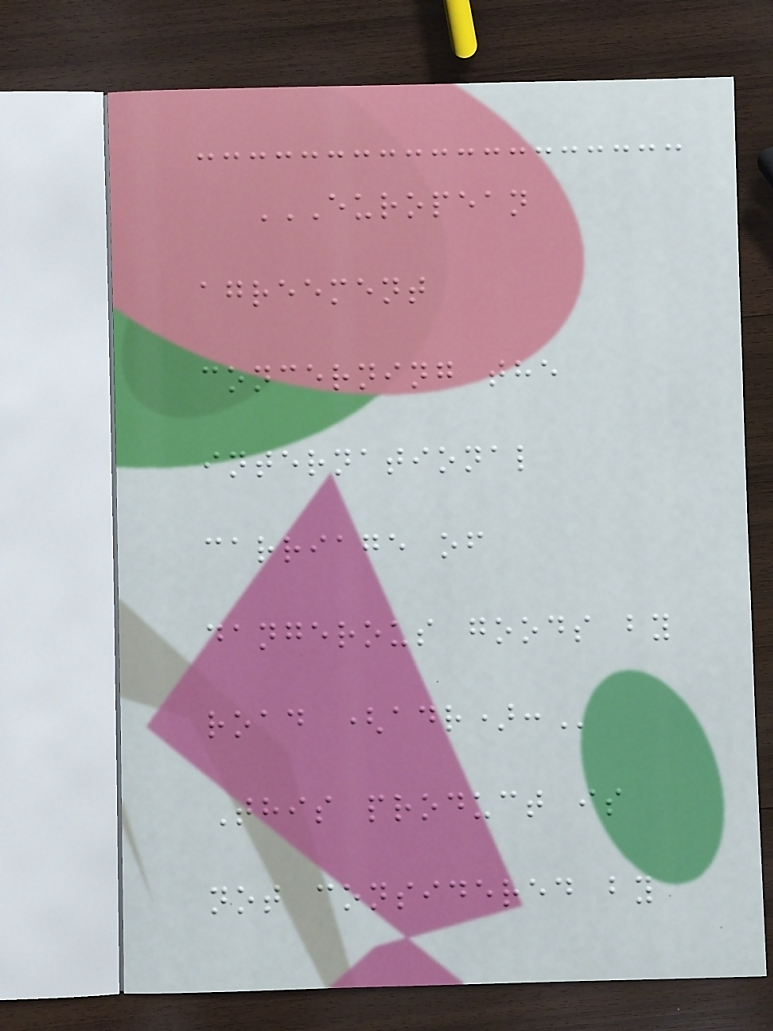EUROPEAN
AGREEMENT
CONCERNING THE
INTERNATIONAL
CARRIAGE OF
DANGEROUS GOODS BY
ROAD (ADR):
This product is
not considered by
